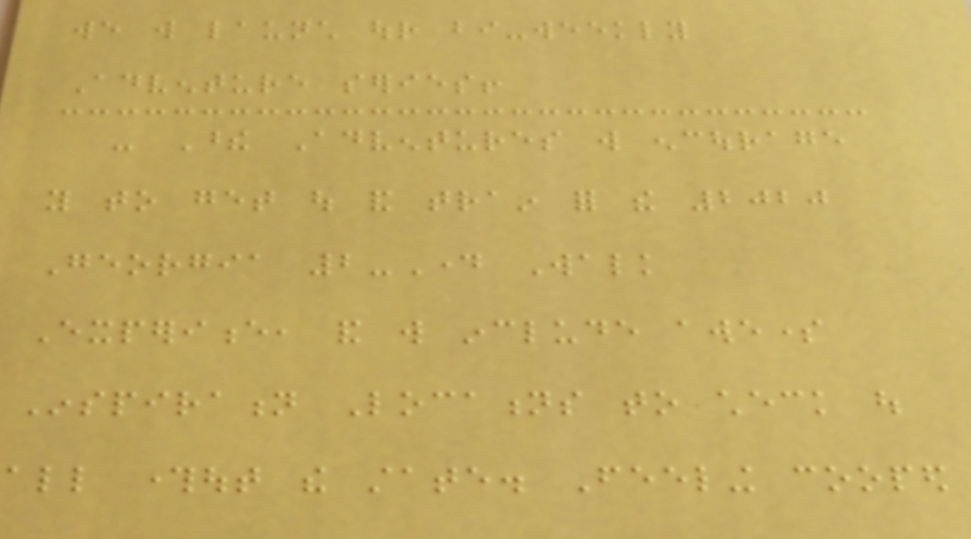we will launch our bi-weekly
Adventure series!
- These Adventures will encourage
you to get out and train for the 2020
Georgia 2-Day Walk
Experience, and will include awesome
Inspiration Locations to check out
all throughout the state. Feeling cooped
